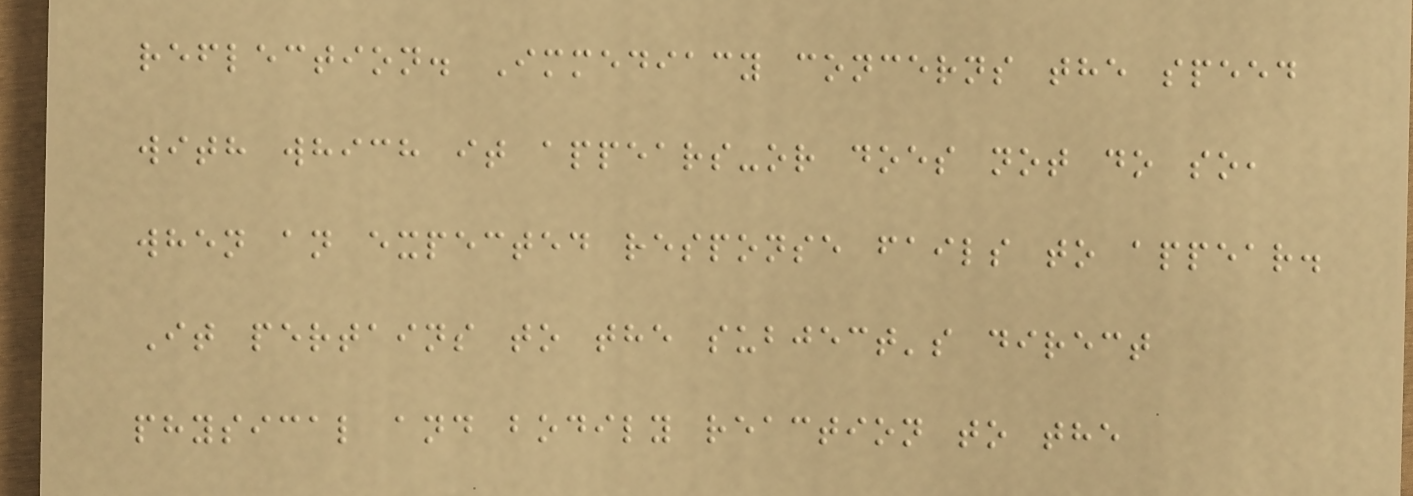reflection. Immediacy concerns the speed
with which it appears-or does not do so,
when an expected response fails to appear.
It pertains to the subject's direct
physical and bodily reaction to the
